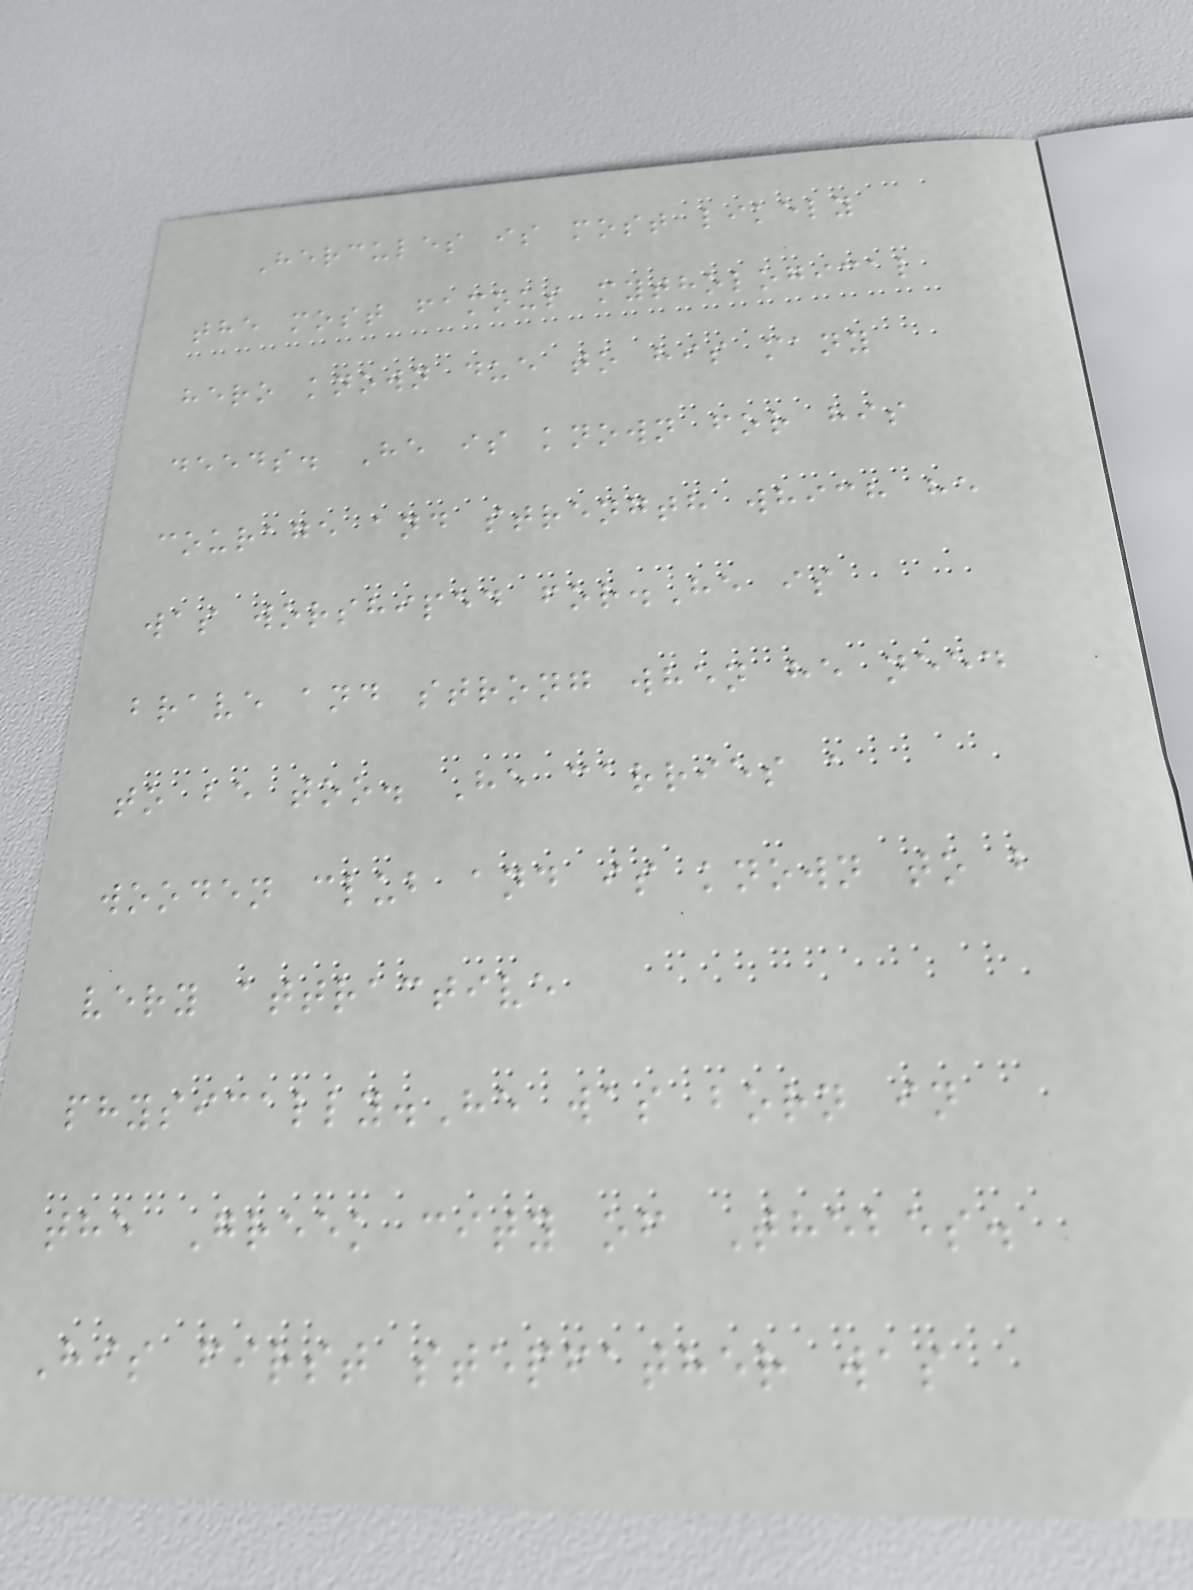Hercules is most likely
the most famous mythological
hero known due to his many
deeds. He is known for his
courage and strength which he
was worshiped for.He is
brave and strong when he need
to be too. He carries a
wooden club and is known to b
very attractive
physically.He was born in
the Greek city of Thebes.
His first stepfather was
